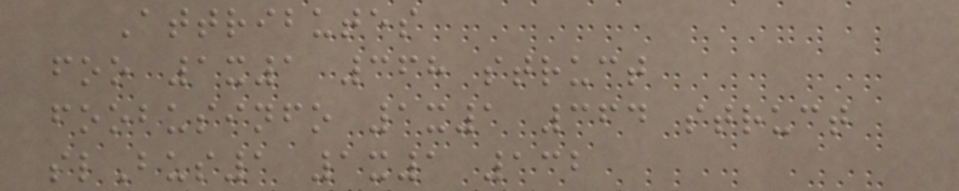Attributes
foo 1x1 368 struct
foobusinfo 1x1 364 struct
slBus1 1x1 132
